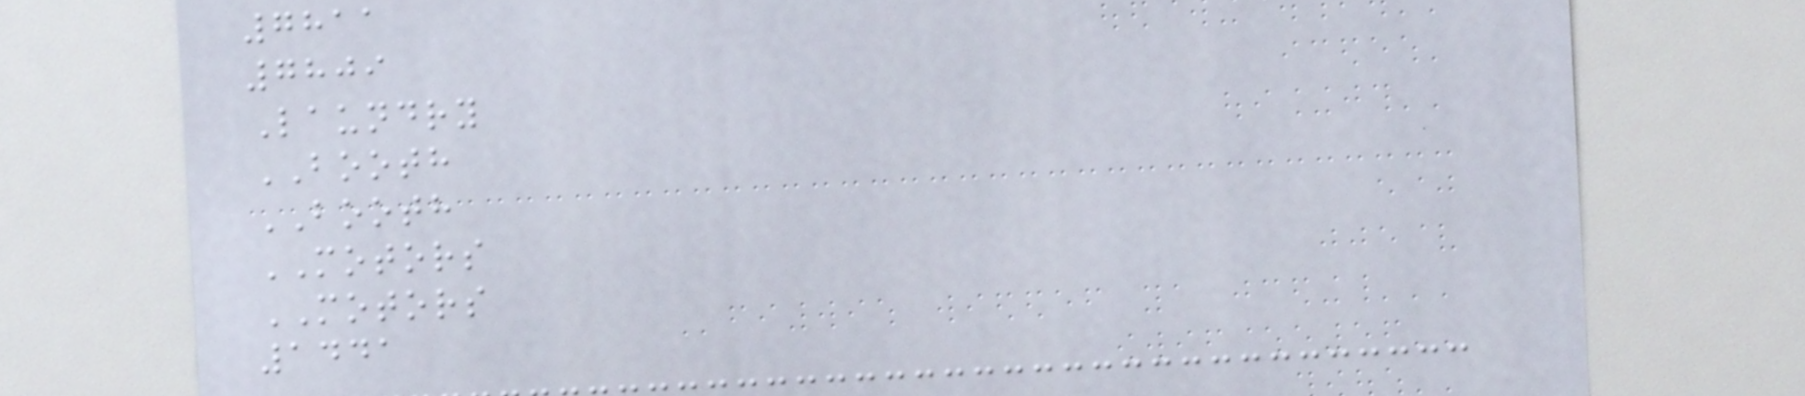7811
7809
Laundry
BOOTH
BOOTH
MOTORS
MOTORS
1441
